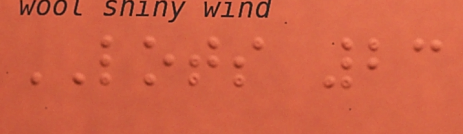LOTS 23
